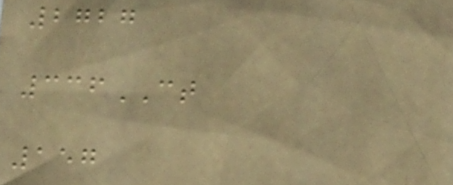2727
336CT
157
